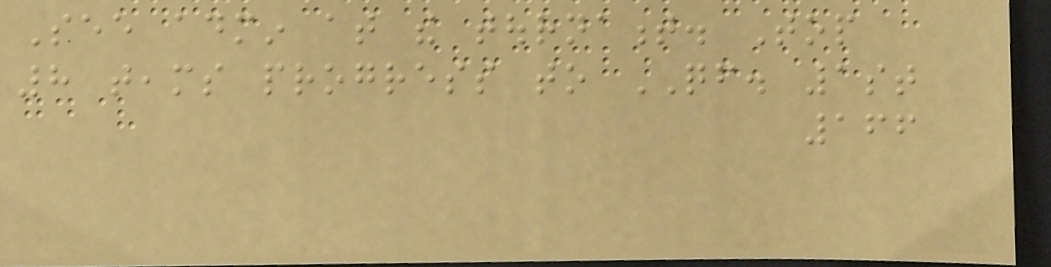See admin at the tournament. Top
8 teams progress to QF. 1st
166
